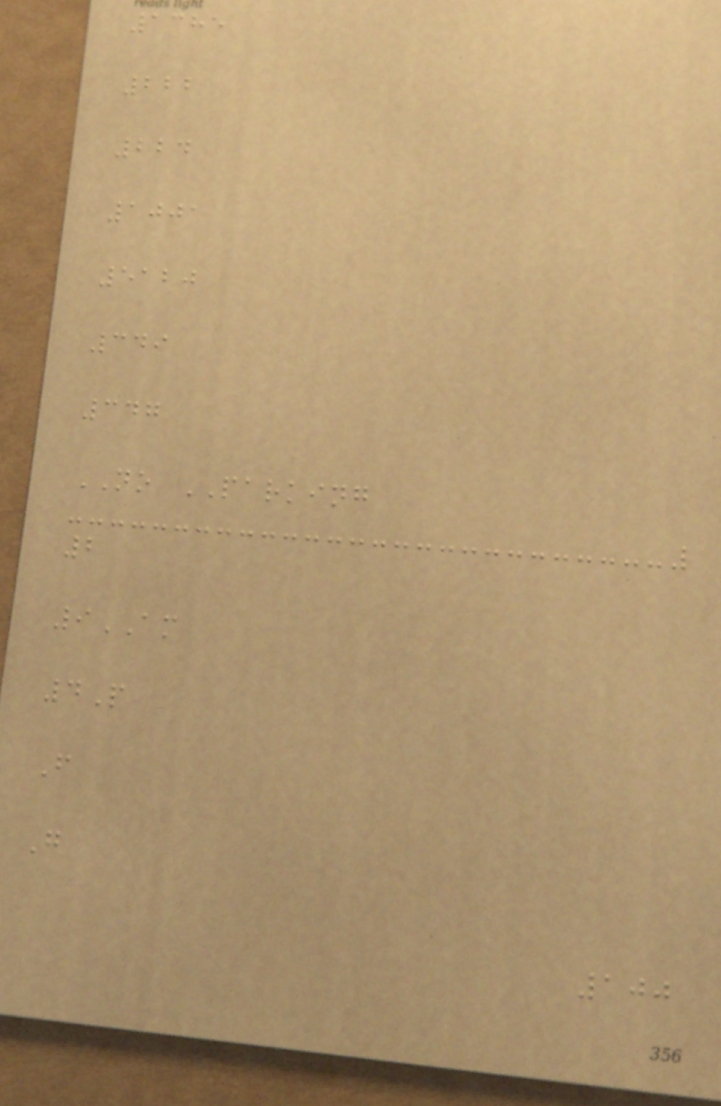1385
222
224
1001
5120
349
347
NO PARKING
2
9AM
4P
F
G
100
